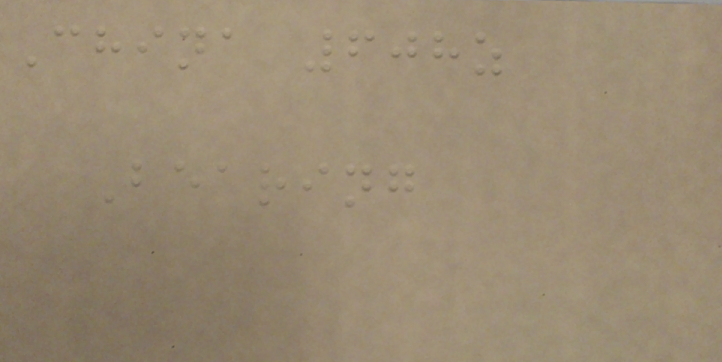China 608z
Bearing
